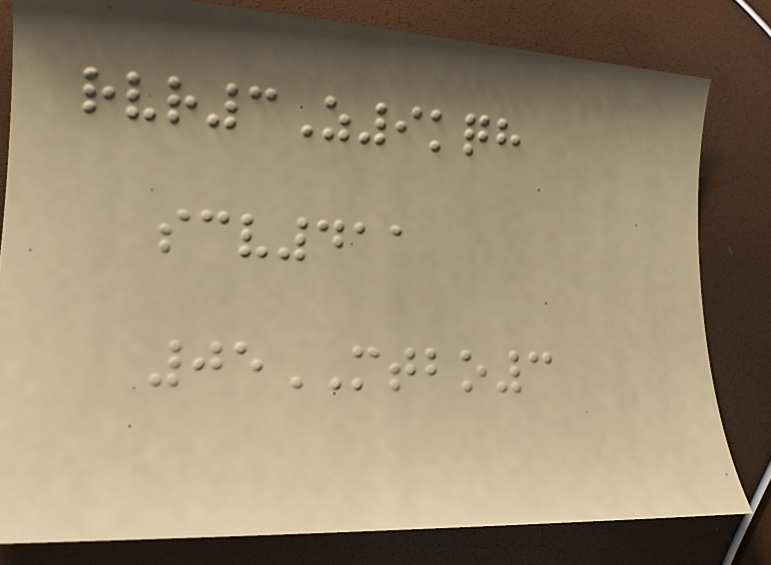rvr3Z9kqh
scv411
05MTBO3
